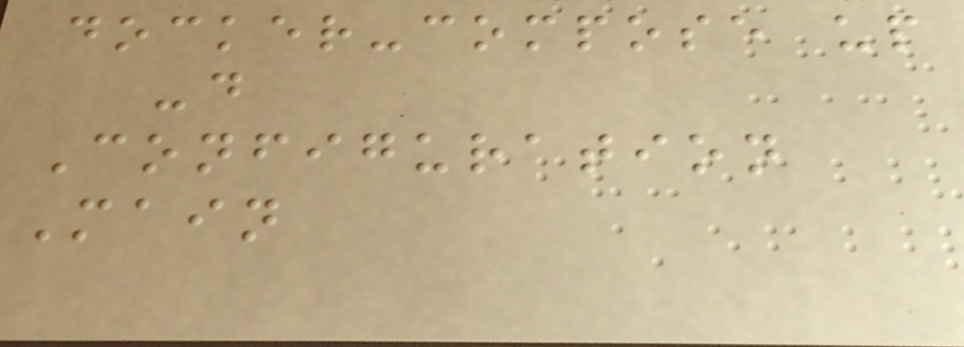docker-compose up
-d
Configuration
Main
